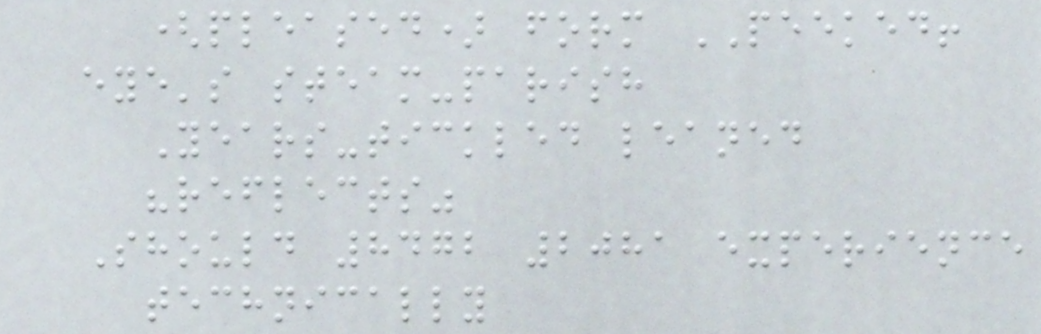(pleased) form PEEKED!
eye's steam-parish
Years-tickled leaned
"reflects"
Should 8472 2081 experience
technically
